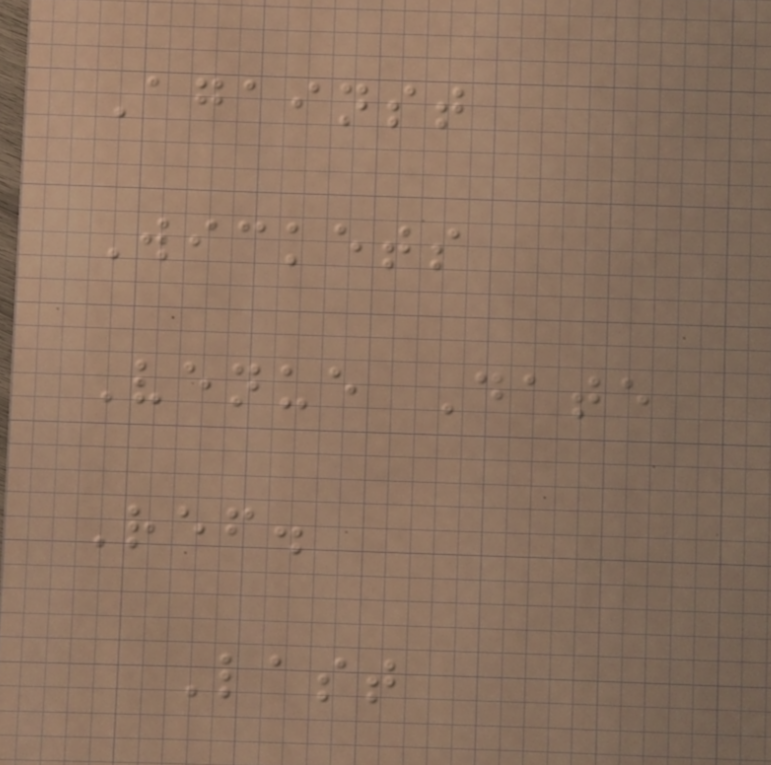Against
Wickets
Venue Date
Ref.
Last
